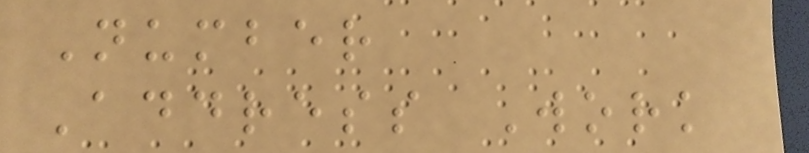Number
Address Work
